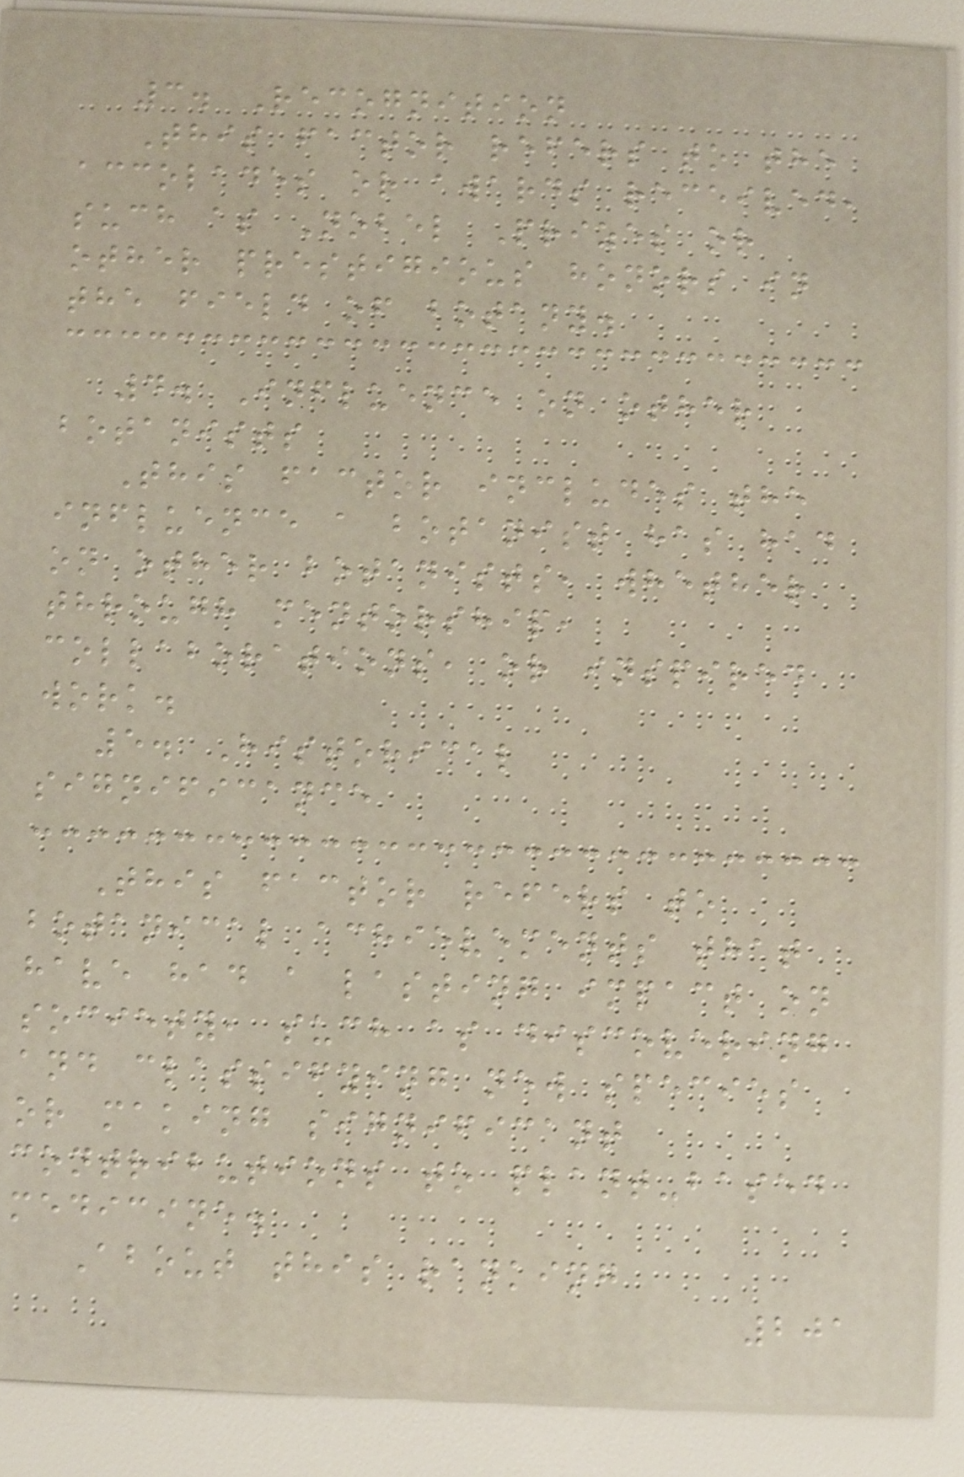3. Recognition
This factor refers to the
accolades or awards received,
such as Nobel Prizes or
other prestigious honors in
the field of botany.
4. Influence on other
botanists
This factor includes the
influence a botanist has had
on other botanists, whether
through mentorship,
collaborations, or inspired
work.
5. Historical
significance
This factor refers to
botanical achievements that
have had a lasting impact on
society, such as discovering
and classifying new species
or making significant
contributions to plant-based
medicine.
About this ranking
201
